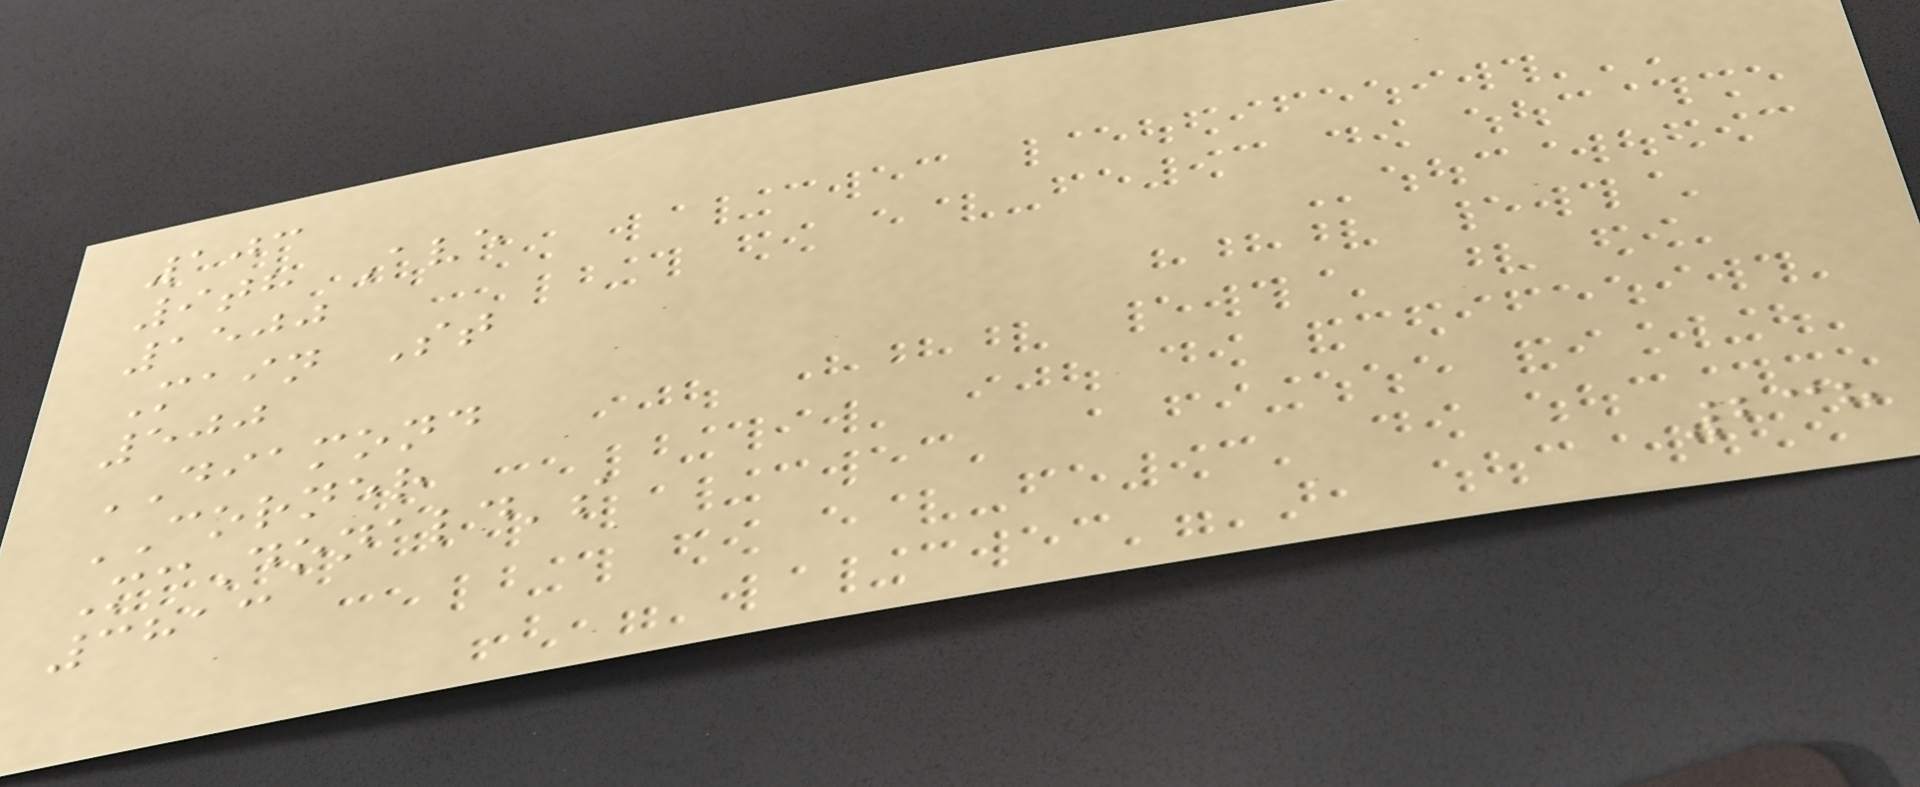103
9th Ave
1500
Main St
500
DIAMOND
CORNER
McDonald's
3813
238
